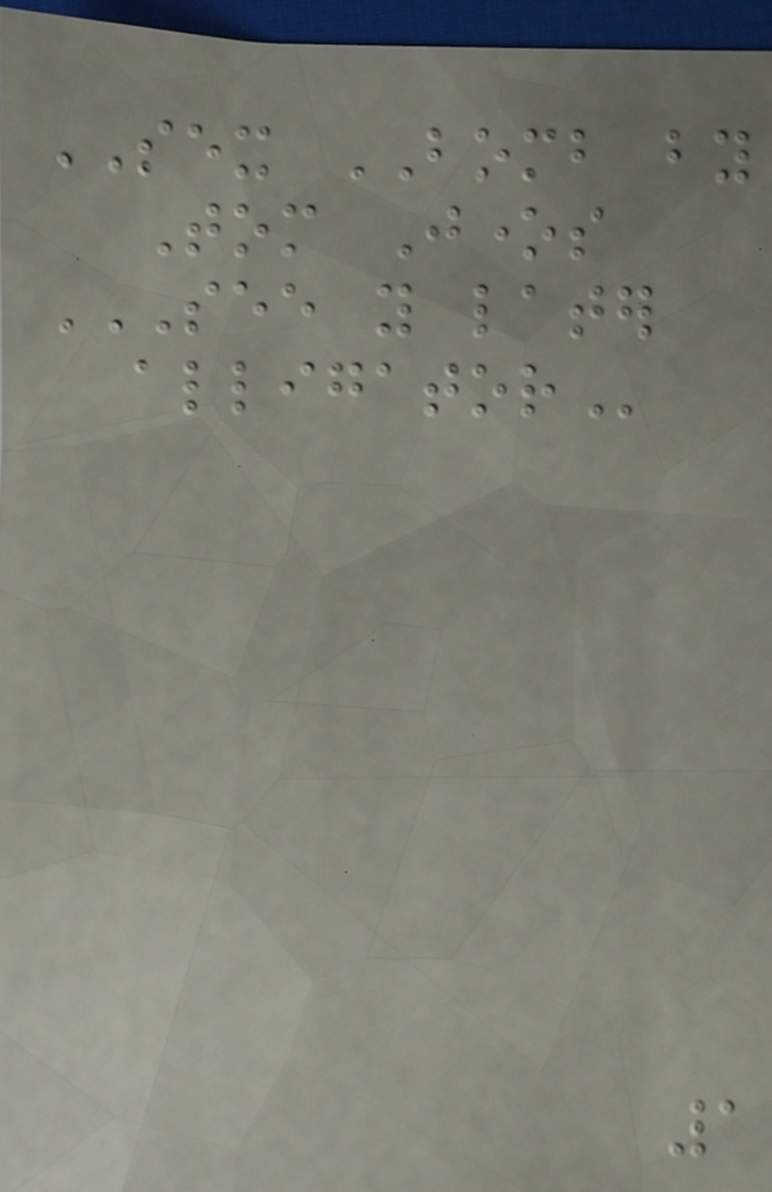SEX BOMB by
Tom Jones
SEE YOU LATER
ALLIGATOR
1
